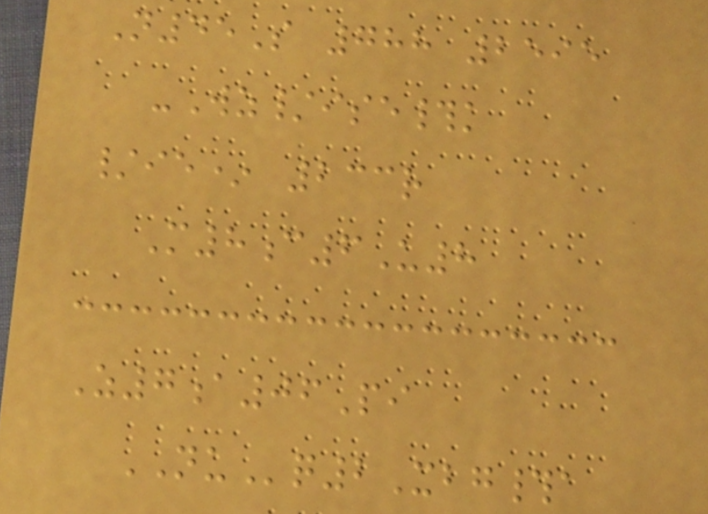N45S 788 2595
-Wz/ise#k
/ie* 233r
M8c6U8
Z7a06Pi
NUq2Xbg#a
